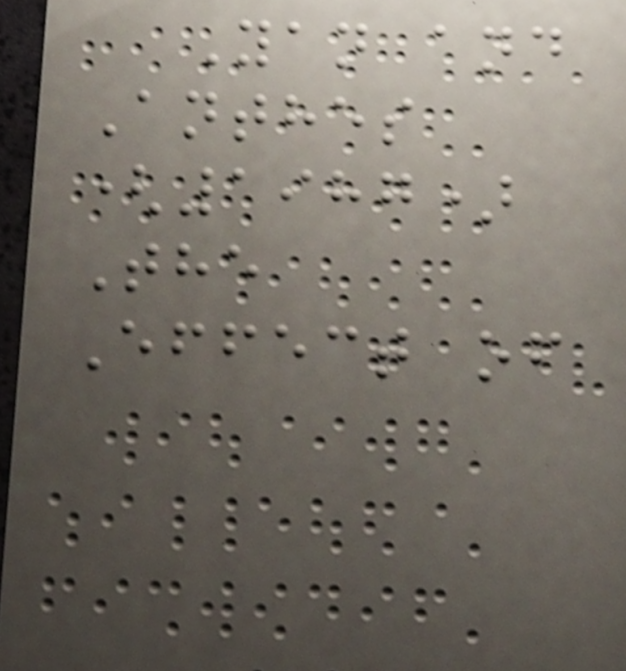Yan and
Anthes
(1987)
The
Effect of
